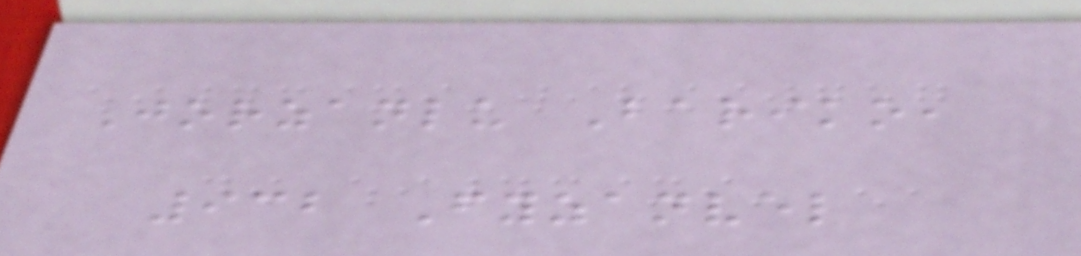Jorzanlu Bariko,
932 Fyzanvel
